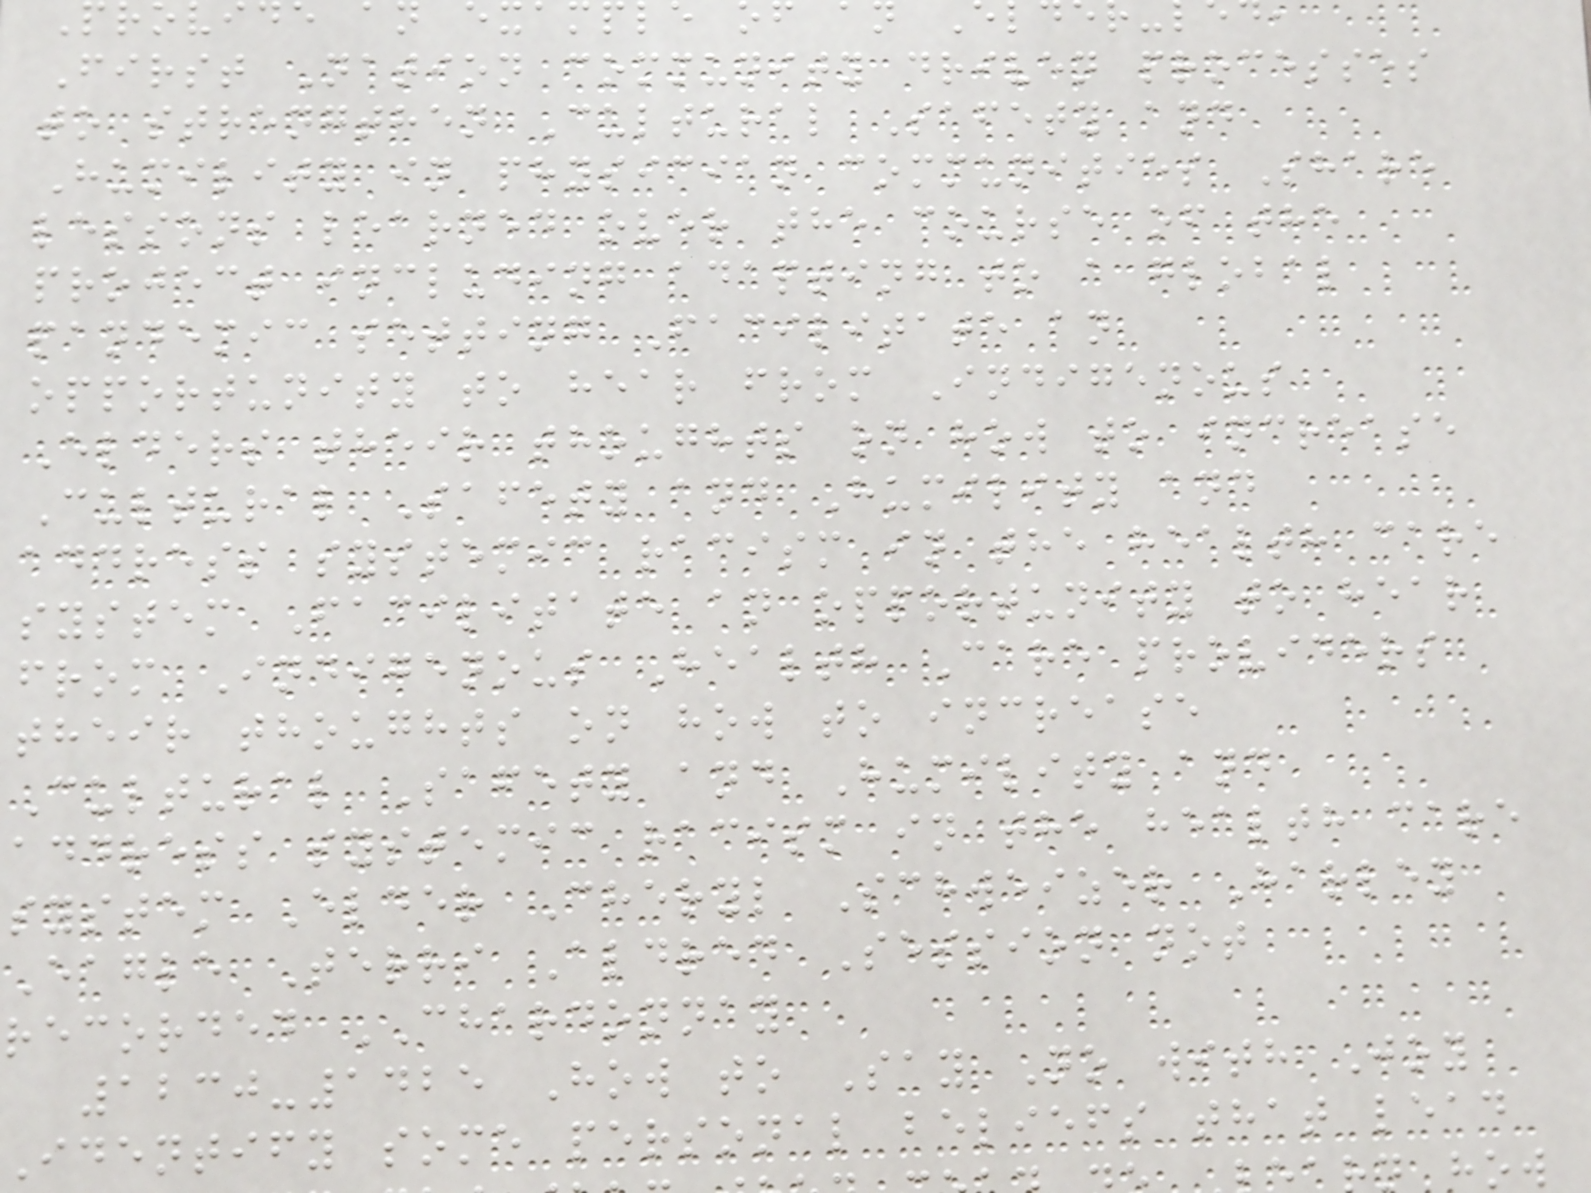First Nation community driven processes
to strengthen Cultural Safety and
Humility in physician communities Share
lessons learned over the course of the
project including adapting to a global
pandemic setting Facilitate an
opportunity to hear from Indigenous
Elders their thoughts on how to increase
Cultural Safety and Humility and
address systemic racism in the health care
system Facilitate an opportunity to hear
from Indigenous Health Care providers
their thoughts on how to increase
Cultural Safety and Humility and
address systemic racism in the health care
system Elder Cheryl Schweizer Harley
Eagle Terri Aldred Session not
recorded CHARDONNAY
1230-1425 How to Say No with Joy
Identify some personal beliefs that lead
